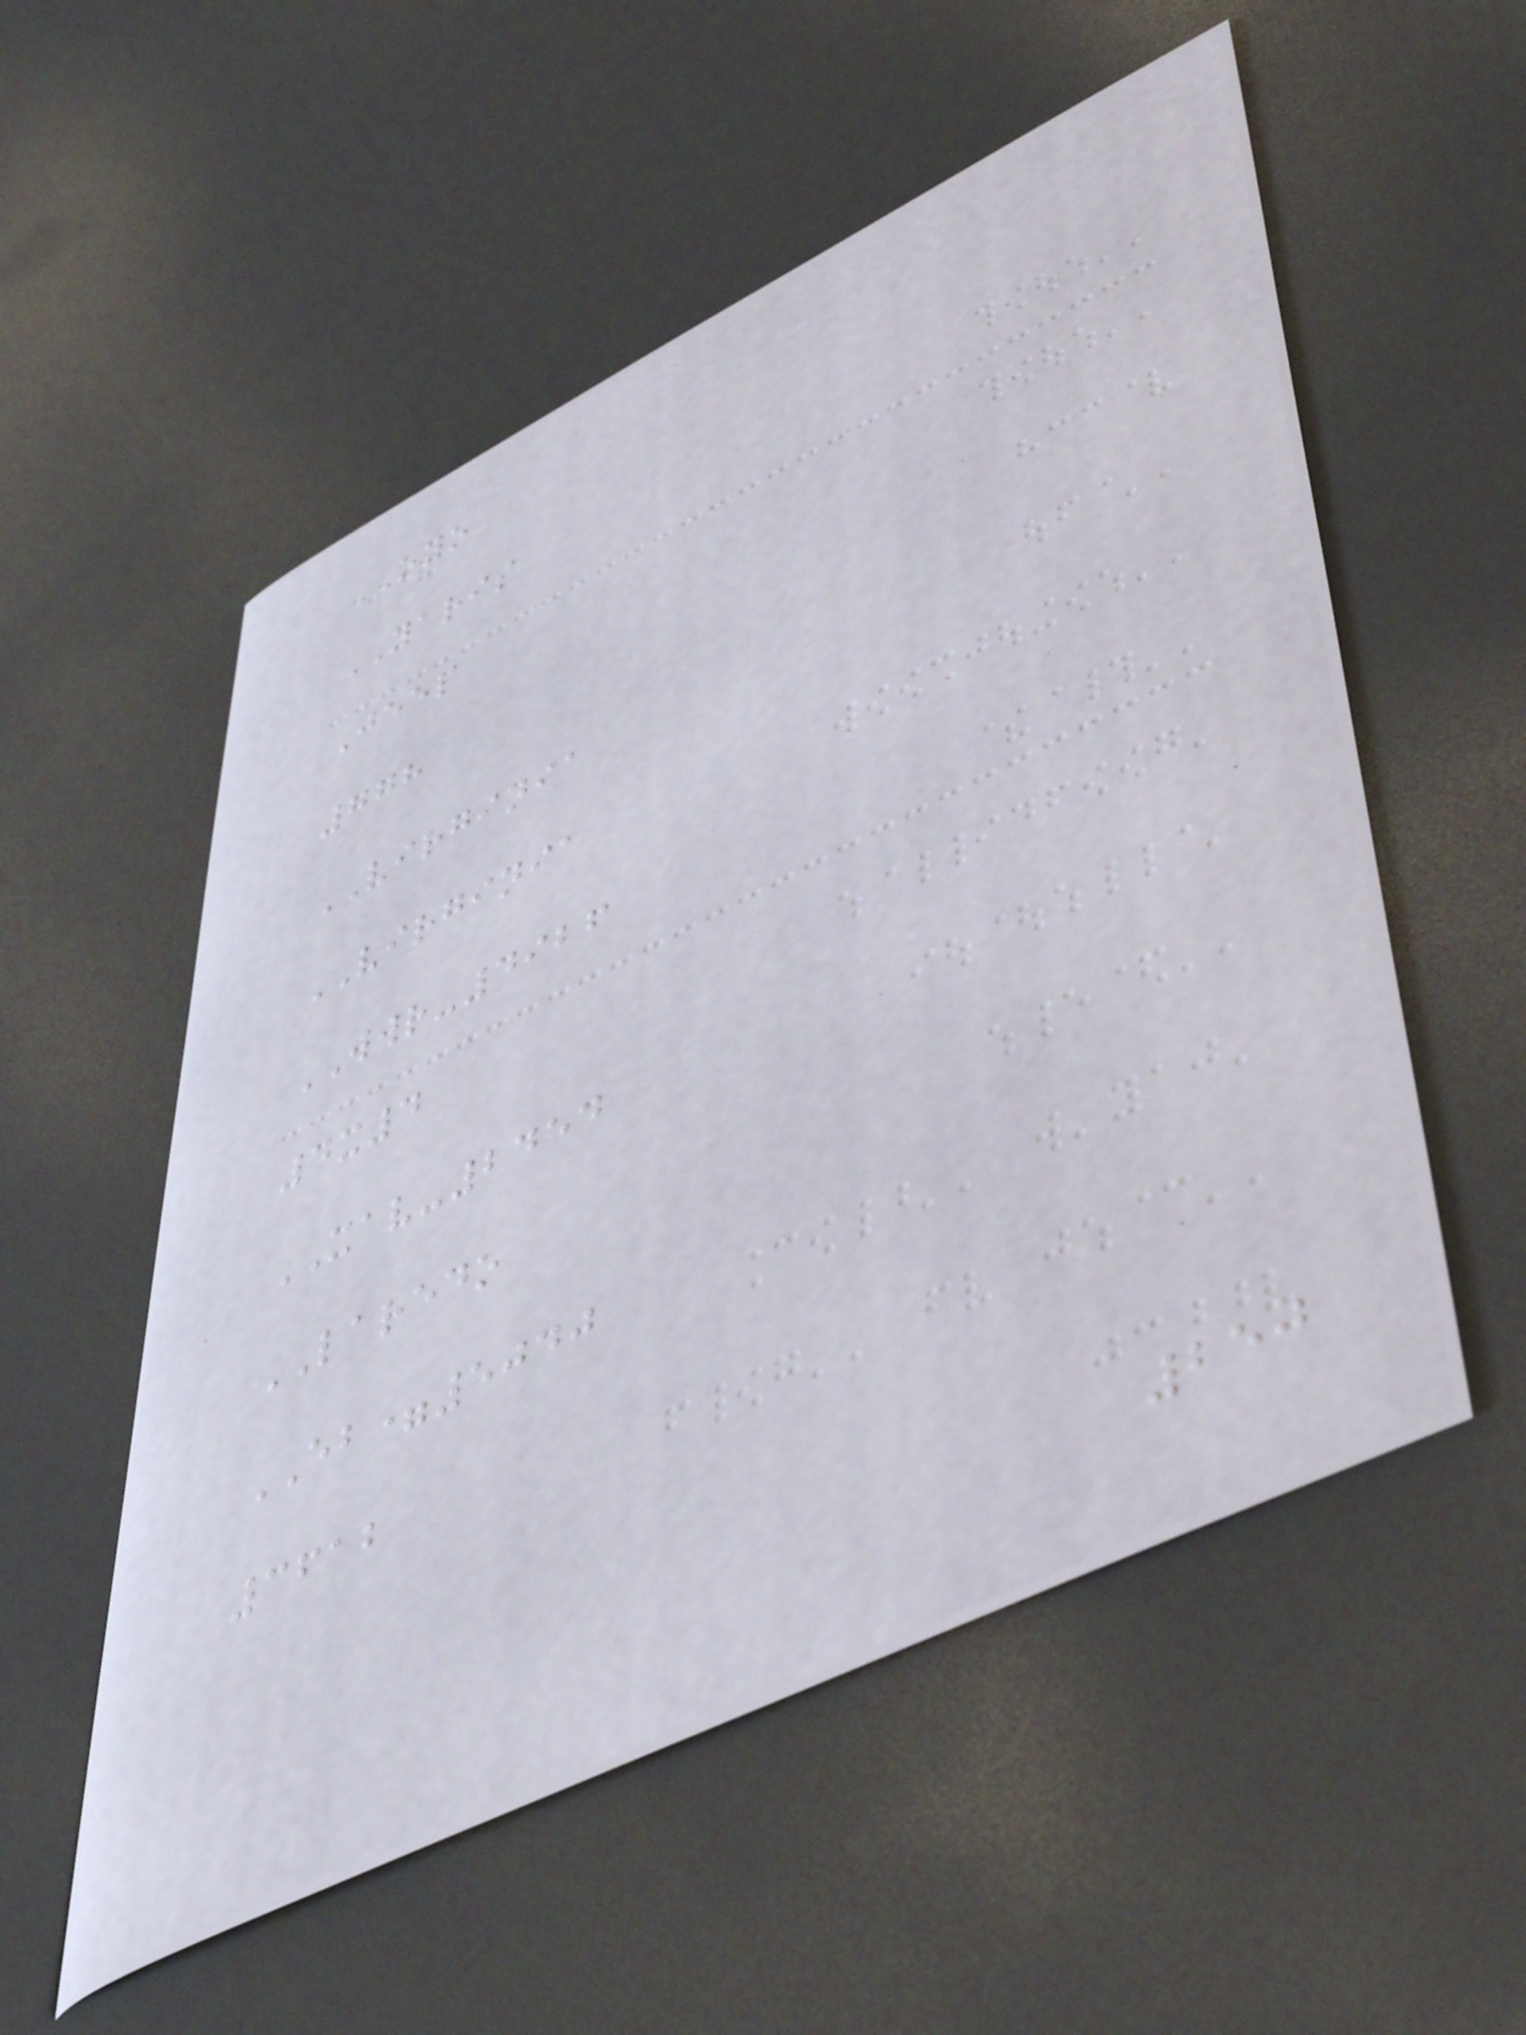OYO
YARIS
Jeep
778
VIRGINIA
VIRGINIA
WWR-4926
4x4
XAV-2454
LAREDO
EB=5040
3612
250
